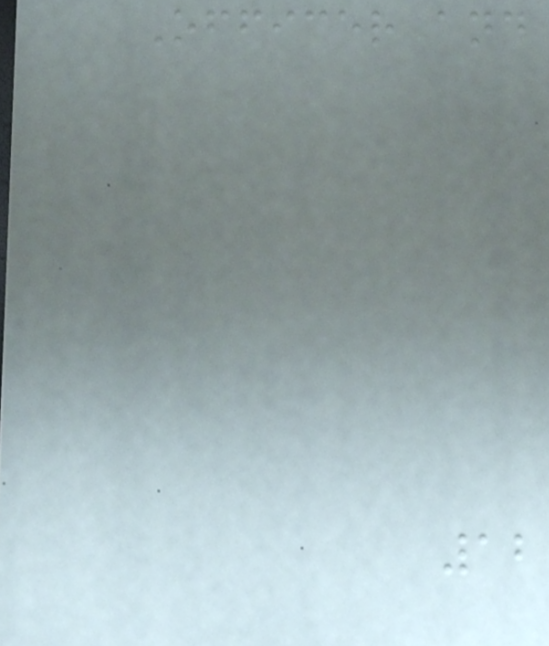Officer and
12
